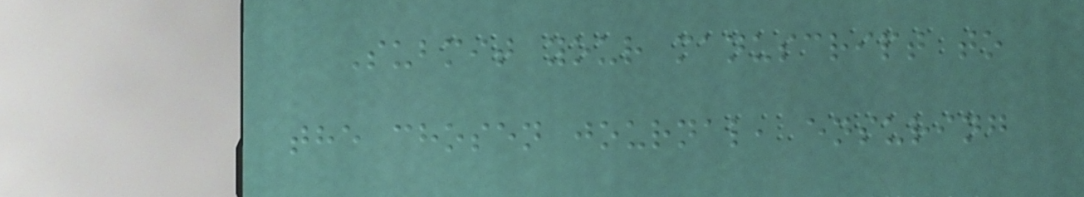Submit your manuscript to
the chosen journal, ensuring
